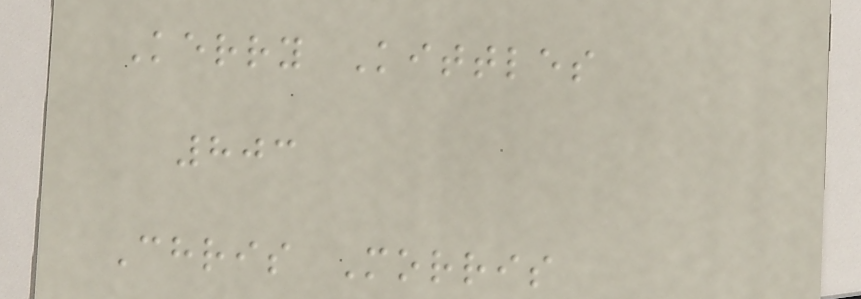Kerry Kittles
803
Chris Morris
